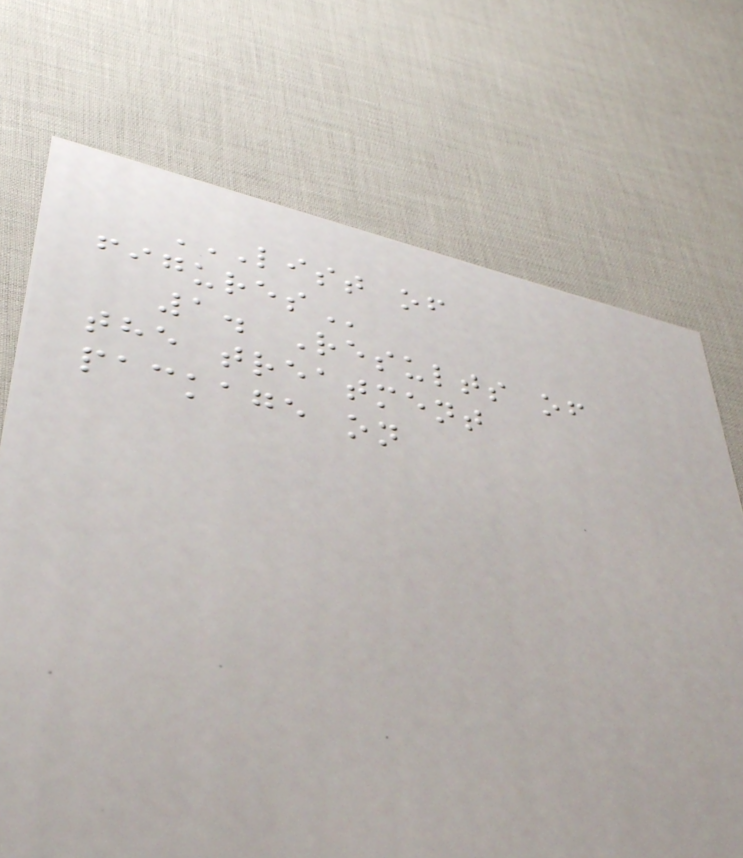LIST OF
FIGURES
1. Results of
the treatment
package on
